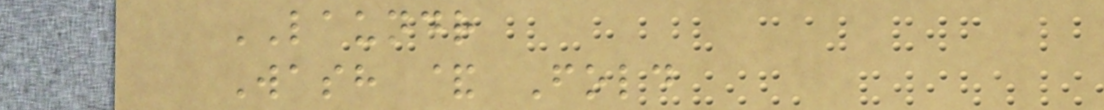LAUNDR
Wash & Fold
